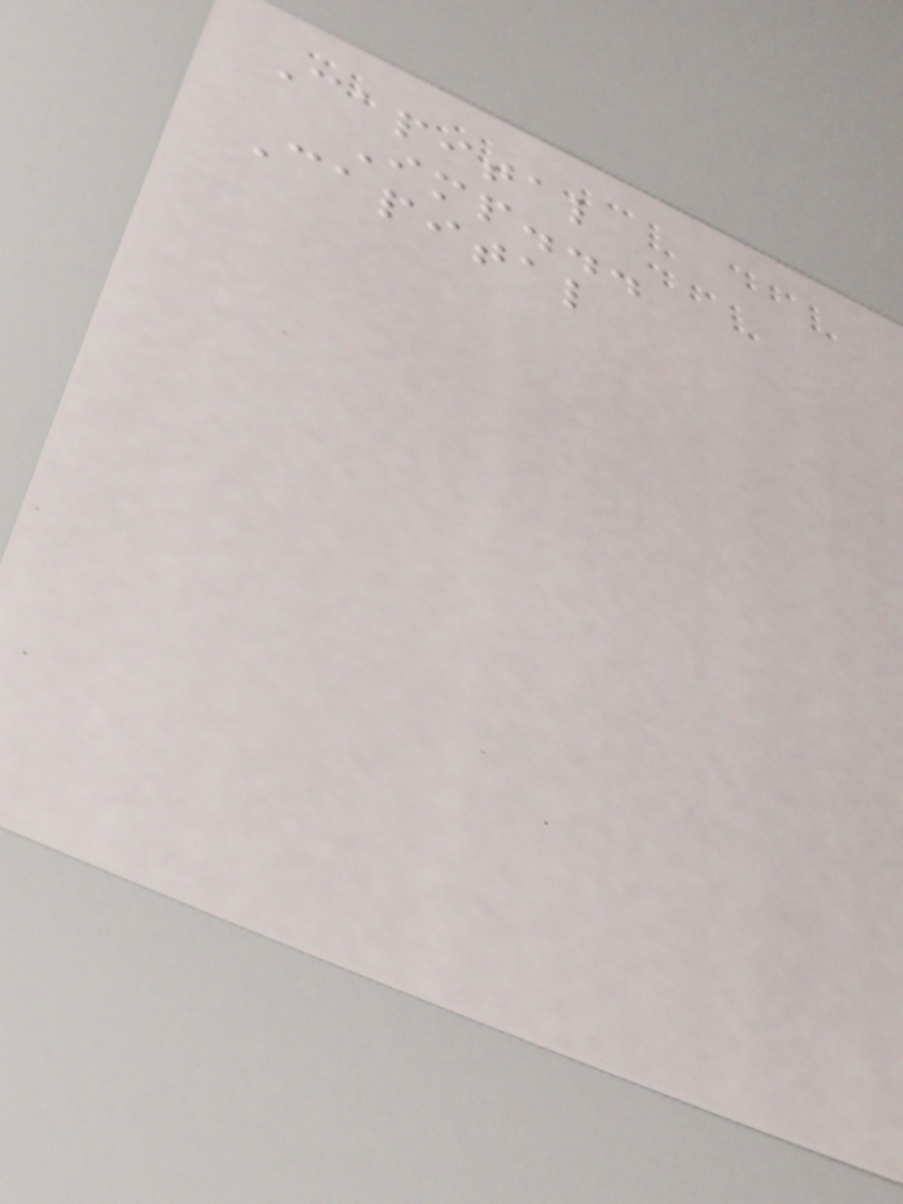Capital
Imp...
Capital
